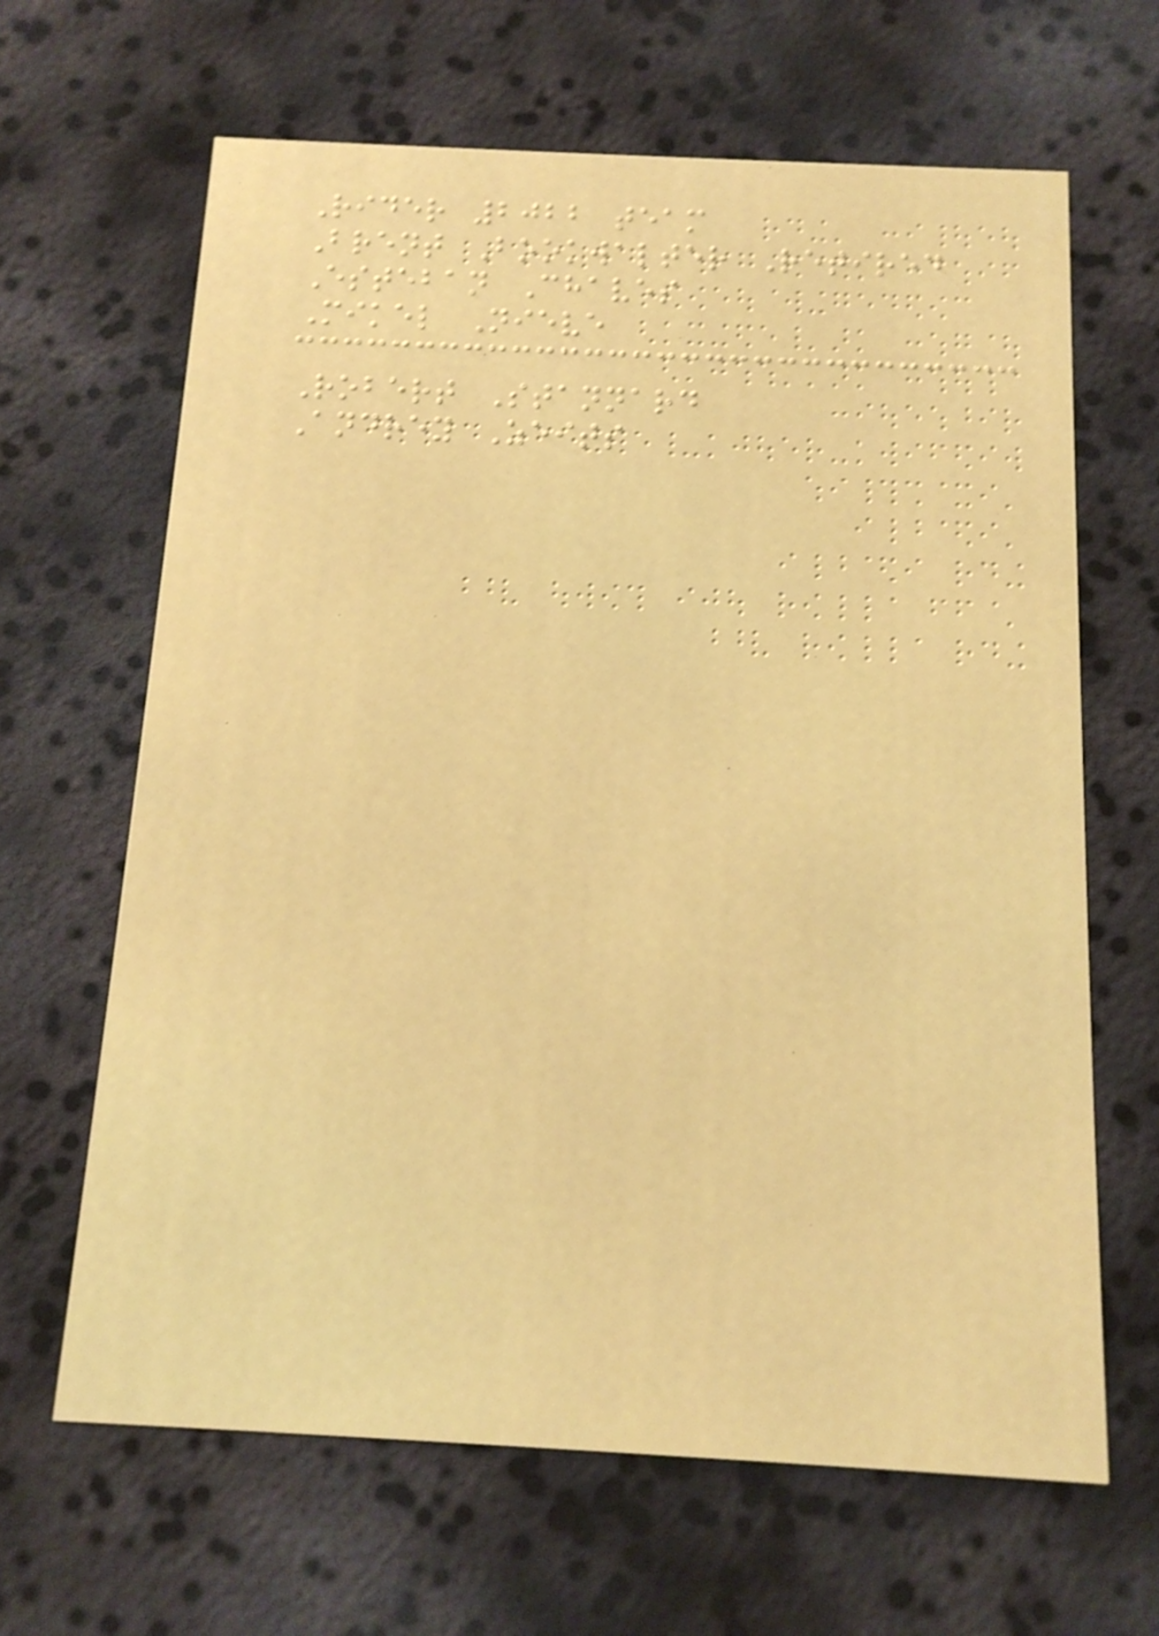Rider 2022 team
Brent Bookwalter Retired
Esteban Chaves
Mikel Nieve
Robert Stannard
Andrey Zeits
